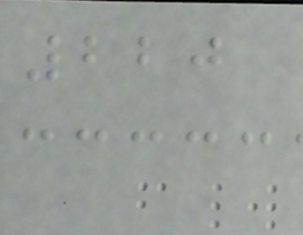220
